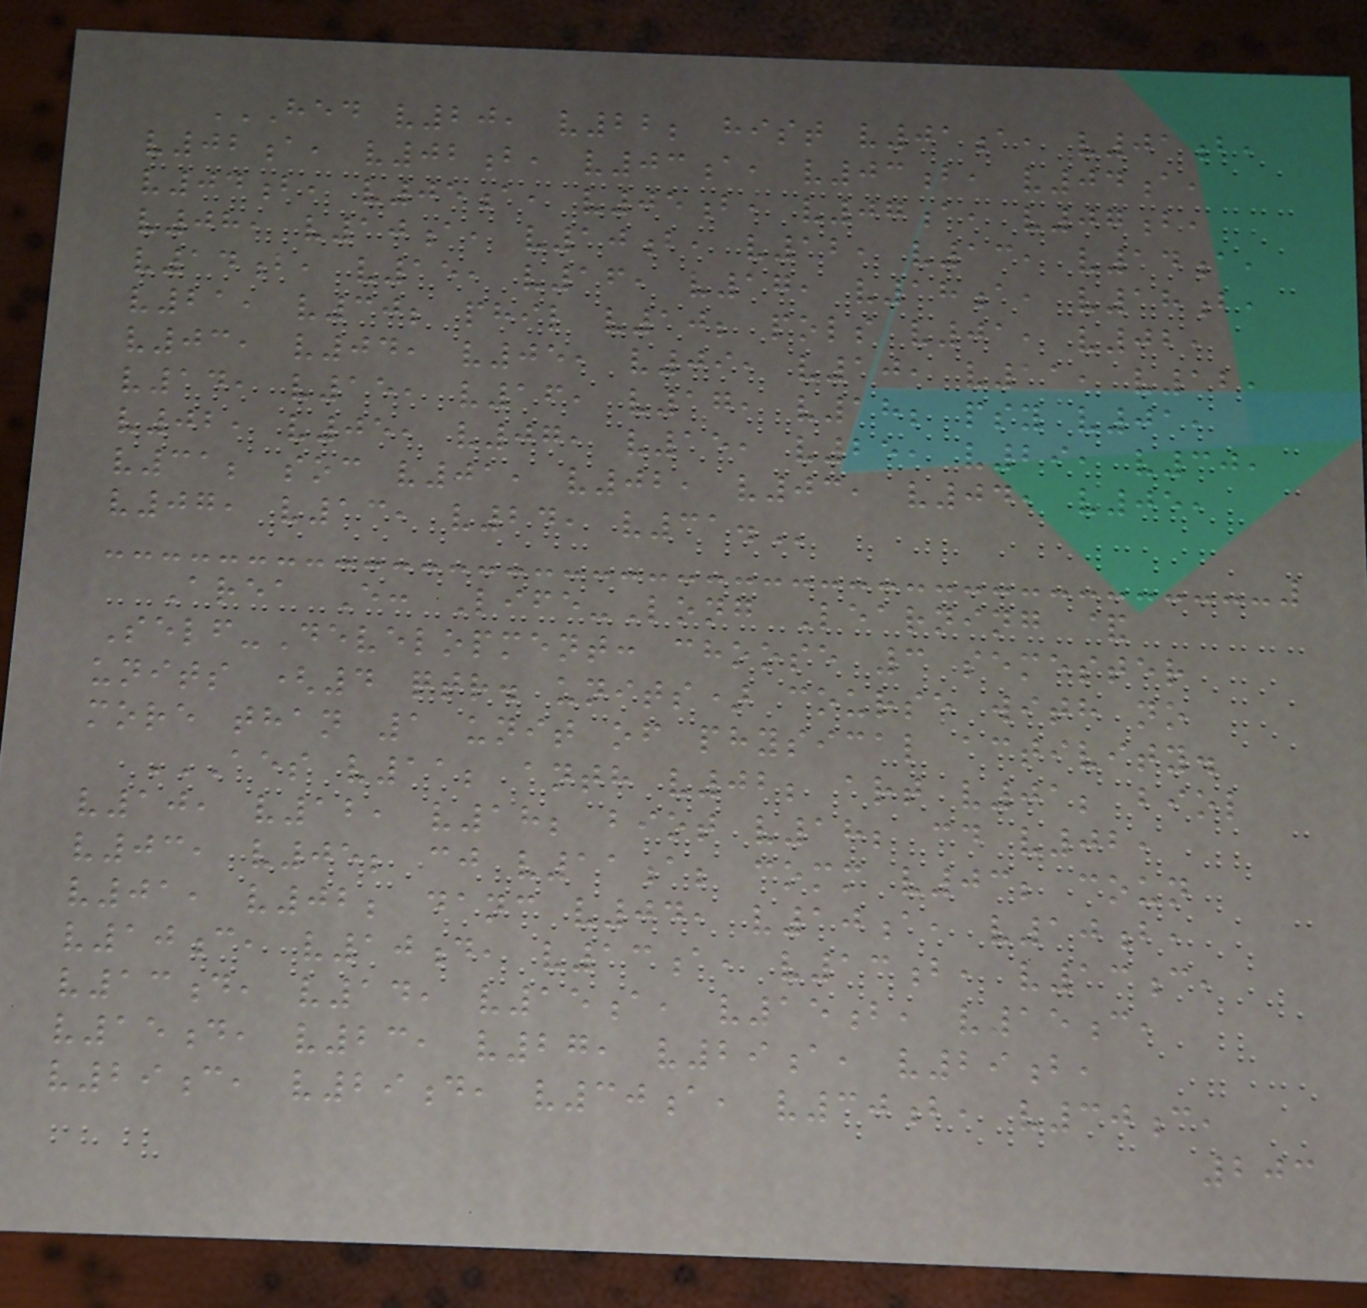HED V20, V22; HIST V01A, V01B,
V02A, V02B, V03A, V03B, V04A,
V04B, V05A, V05B, V07A, V07B,
V08, V10A, V10B, V12, V13, V14A,
V14B, V15, V16, V17, V18A, V18B,
V21, V30; PHIL V10; POLS V01, V02,
V03, V04, V05, V09, V10, V11, V12,
V14, V15, V16, V17, V18; PSY V01,
V02, V05, V07, V15, V25, V29, V30,
V31; SOC V01, V02, V03, V04, V05,
V07, V13, V24, V31.
Area E: Life-Long Learning &
Self-Development: choose 3 semester
units (4 qtr. units) course with no
more than 1 unit of physical activity.
AES V11; ANTH V02; ART V01; BIOL
V10, V12, V18; BIOT V18; CD V02,
V03, V05; CJ V11A; COMM V03; COUN
V01, V02; DANC V04, V10A, V10B,
V10C, V10D, V13A, V13B, V13C,
V13D, V14, V15A, V15B, V15C,
V15D, V23, V27, V29A, V29B,
V29C, V29D, V30A, V30B, V30C,
203
